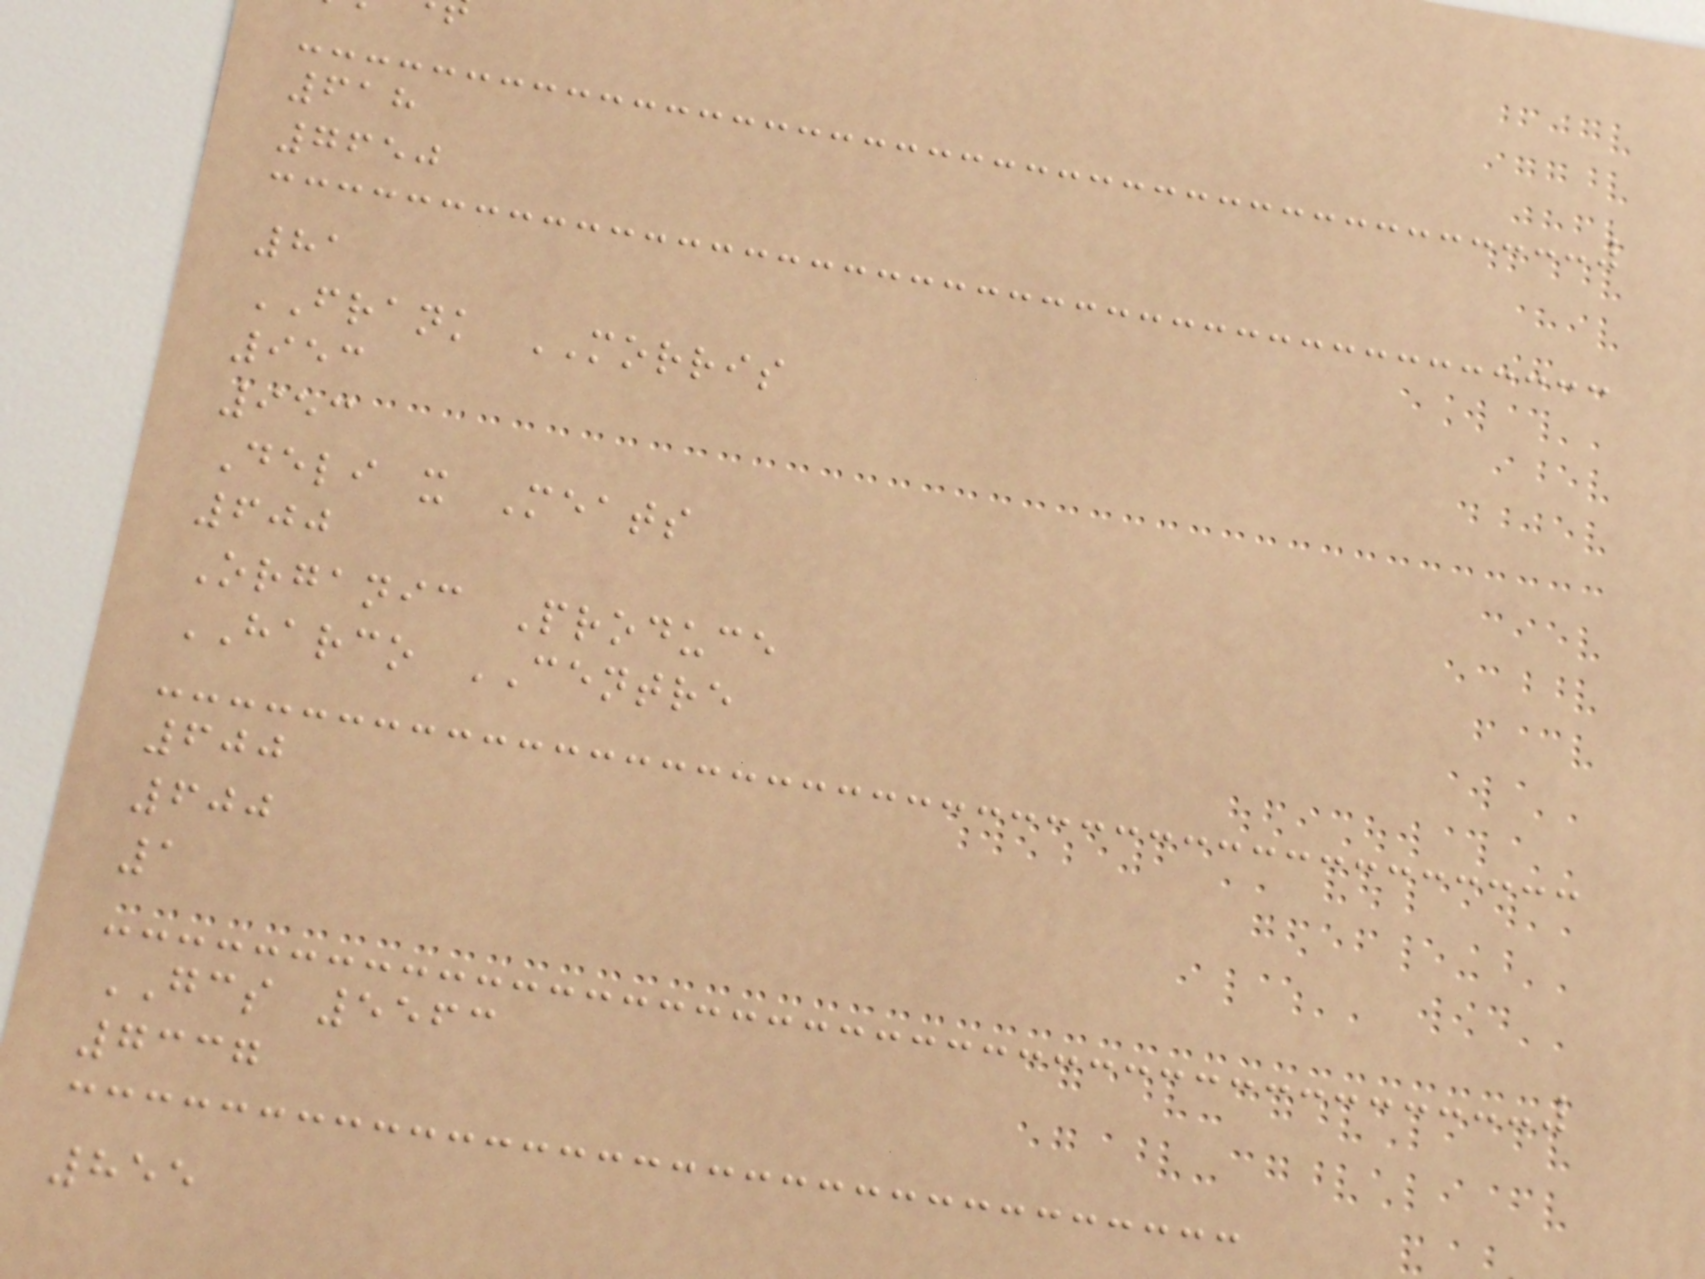618
7650
81
FRANK MORRIS
953
953
Deli x Meats
600
Organic Produce
HARCO CENTRE
600
600
1
GCS 5563
7337
855
